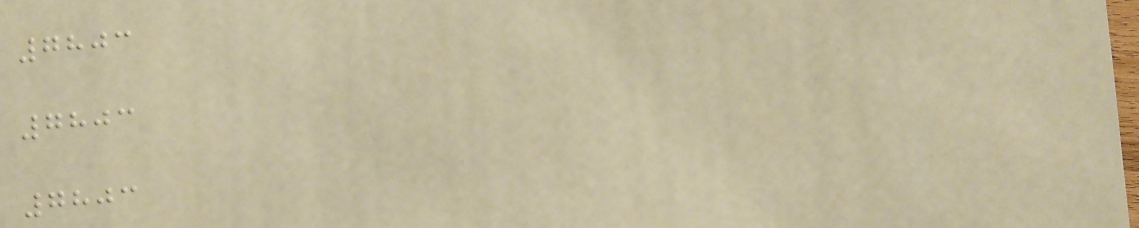7803
7803
7803
